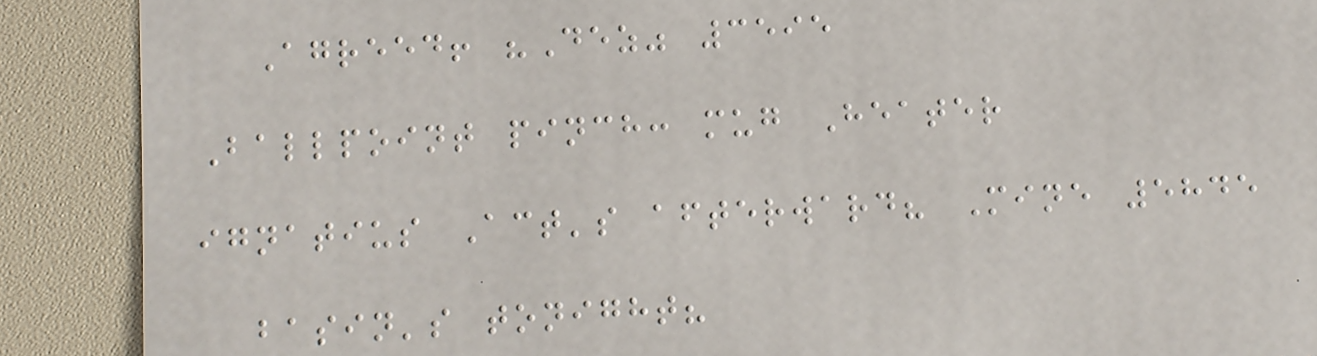Agreed! "Dez" 3595
Ballpoint pinch: mug Heater
ignatius Act's afterward? Mine 5845
basin's tonight?
